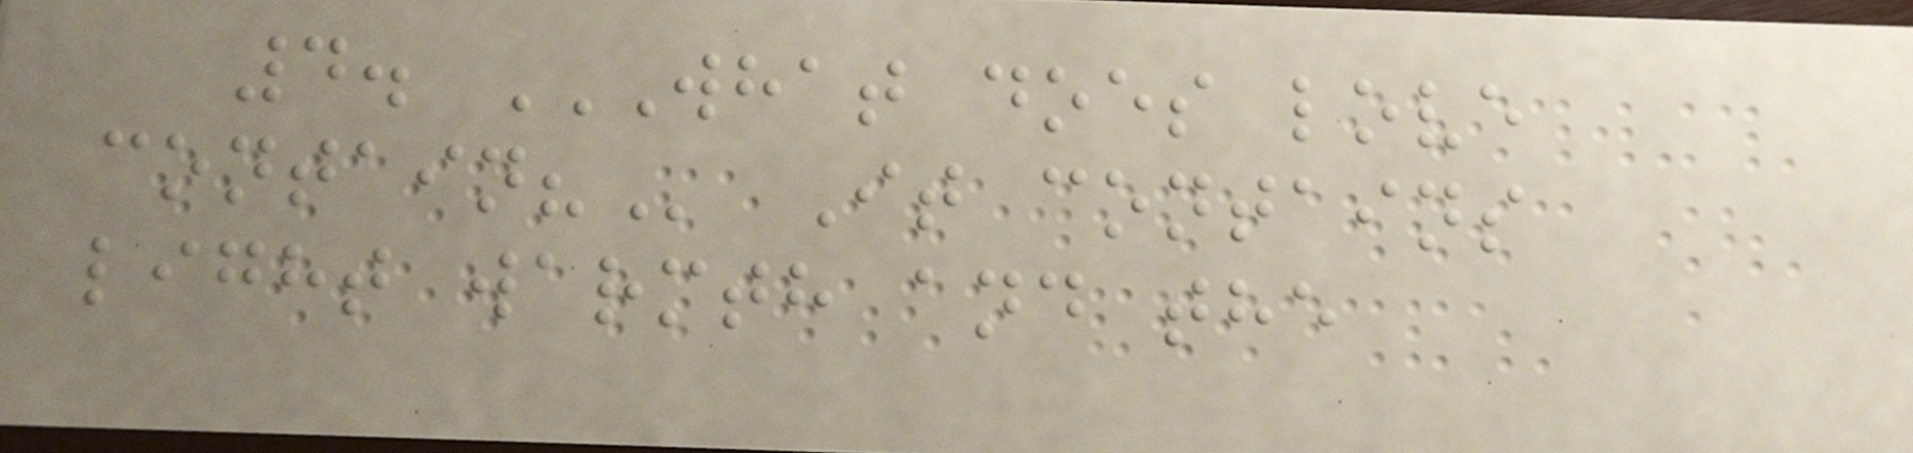4. WHAT DOES LOVE
CONTAIN? It contains
light warmth and the
